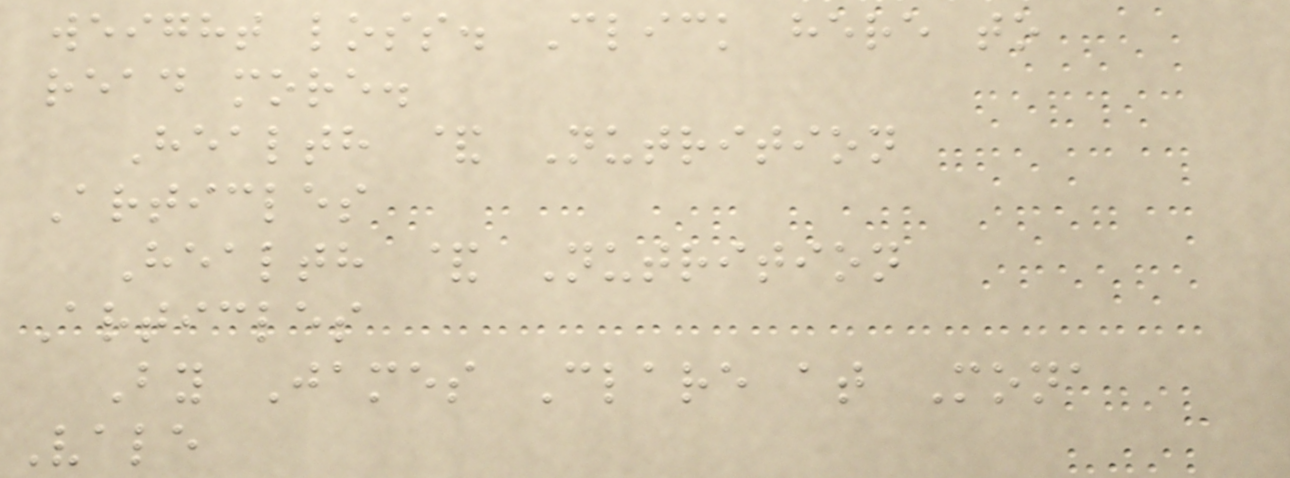weight loss. Click here to
read more.
Health & Nutrition
Articles
Health & Nutrition
Articles
By James Clare at Mona
Vale
